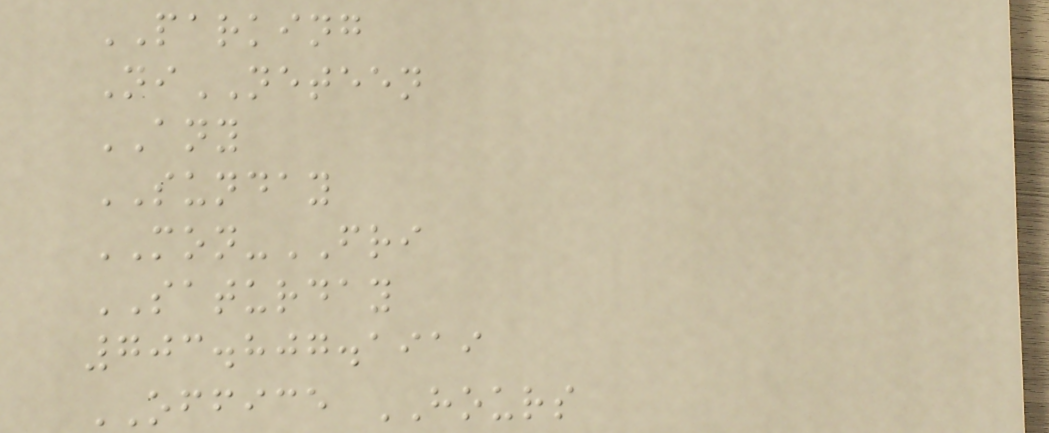PARKING
NiNETEEN
ANY
SUNDAY
MON-FRI
SATURDAY
703.807.1919
OFFICE HOURS
